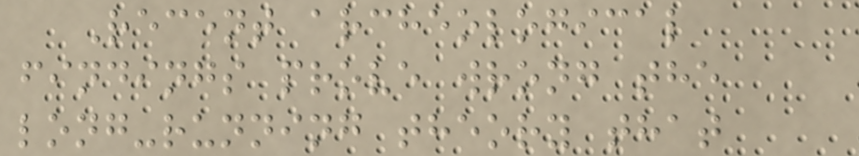Recent archeological
findings prove wrong the
long-running theory that
